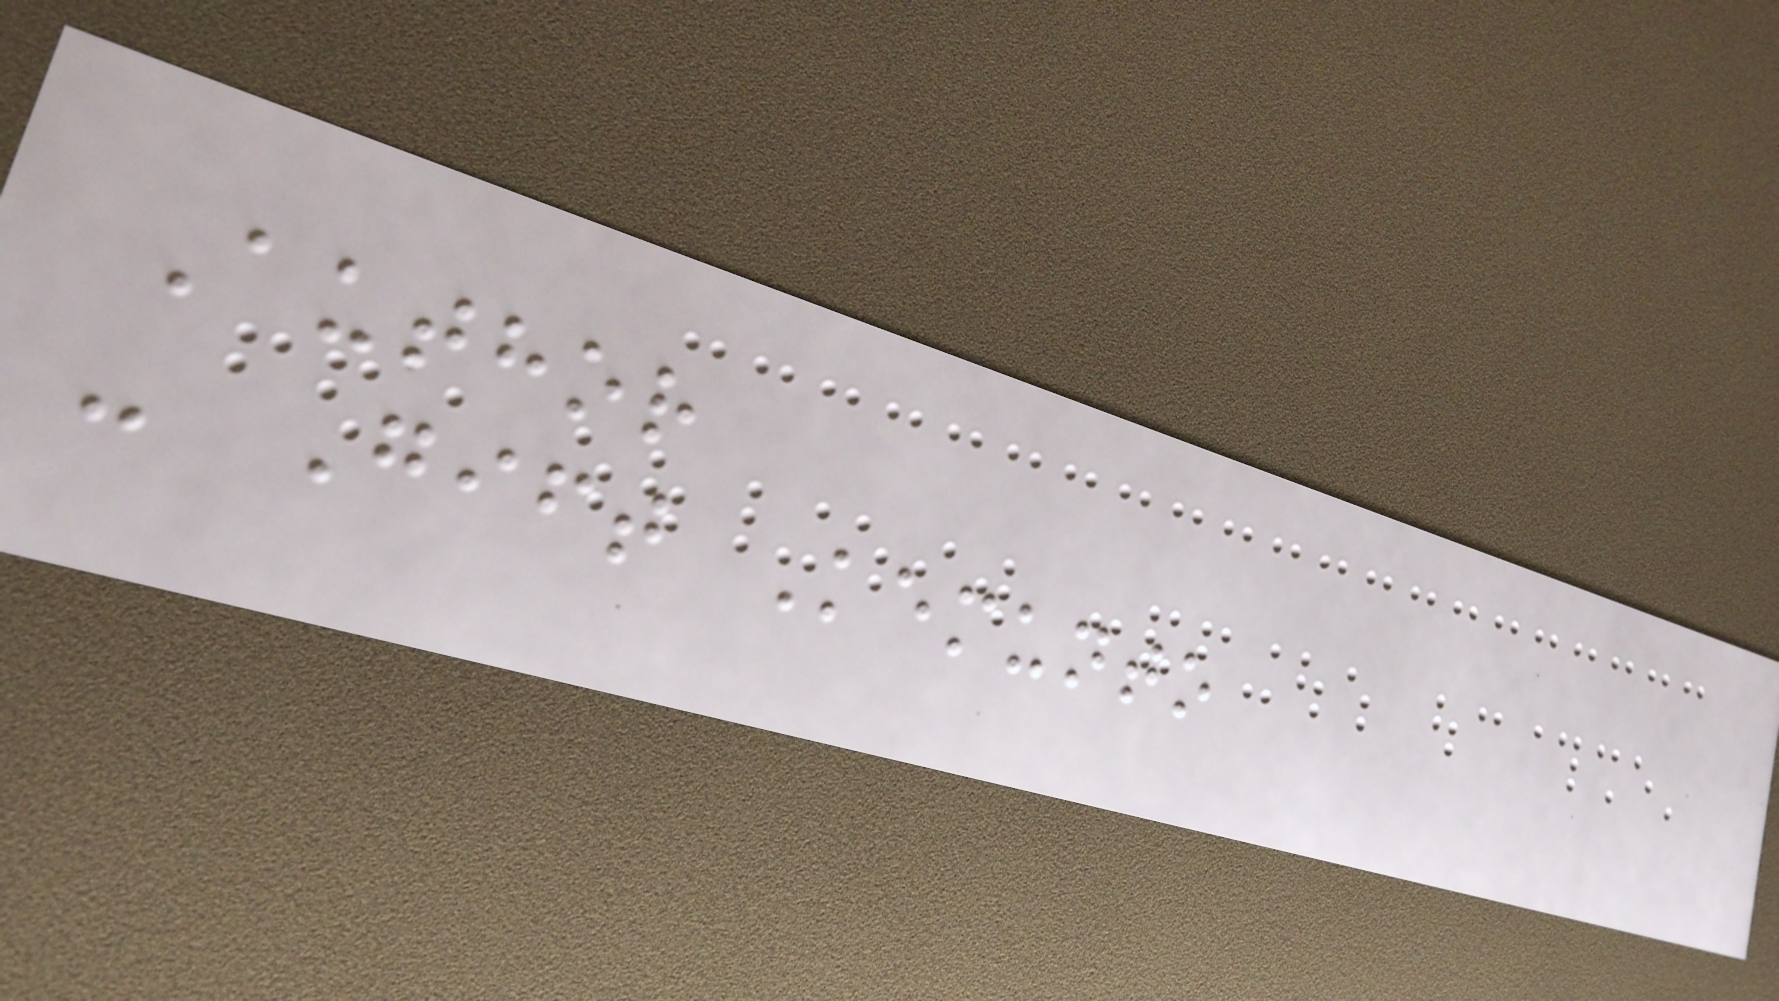Author
- Gift Kemunto
